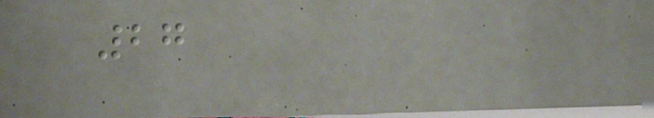27
